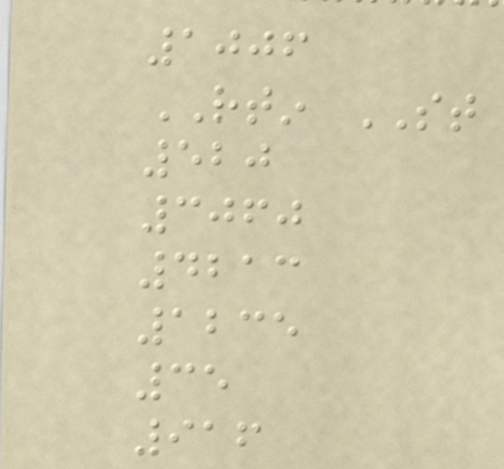1006
RTIN ST
520
3060
4213
1235
35
916
